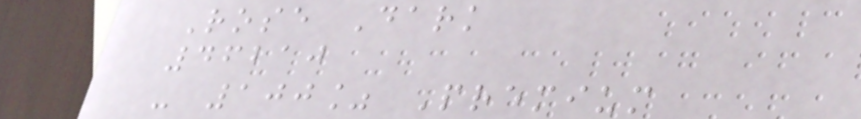Rose Dark
46210
- 100% Premium
